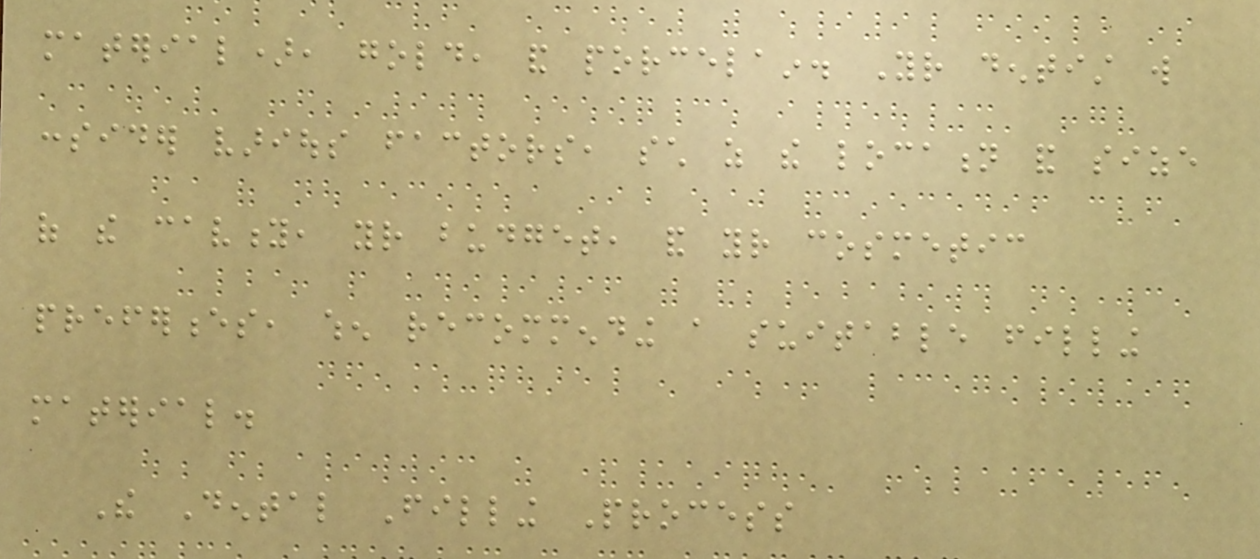material), gold, and porcelain. Your dentist will
consider various factors, such as the location and size
of the cavity, your budget, and your cosmetic
preferences, when recommending a suitable filling
material.
The Dental Filling Process
